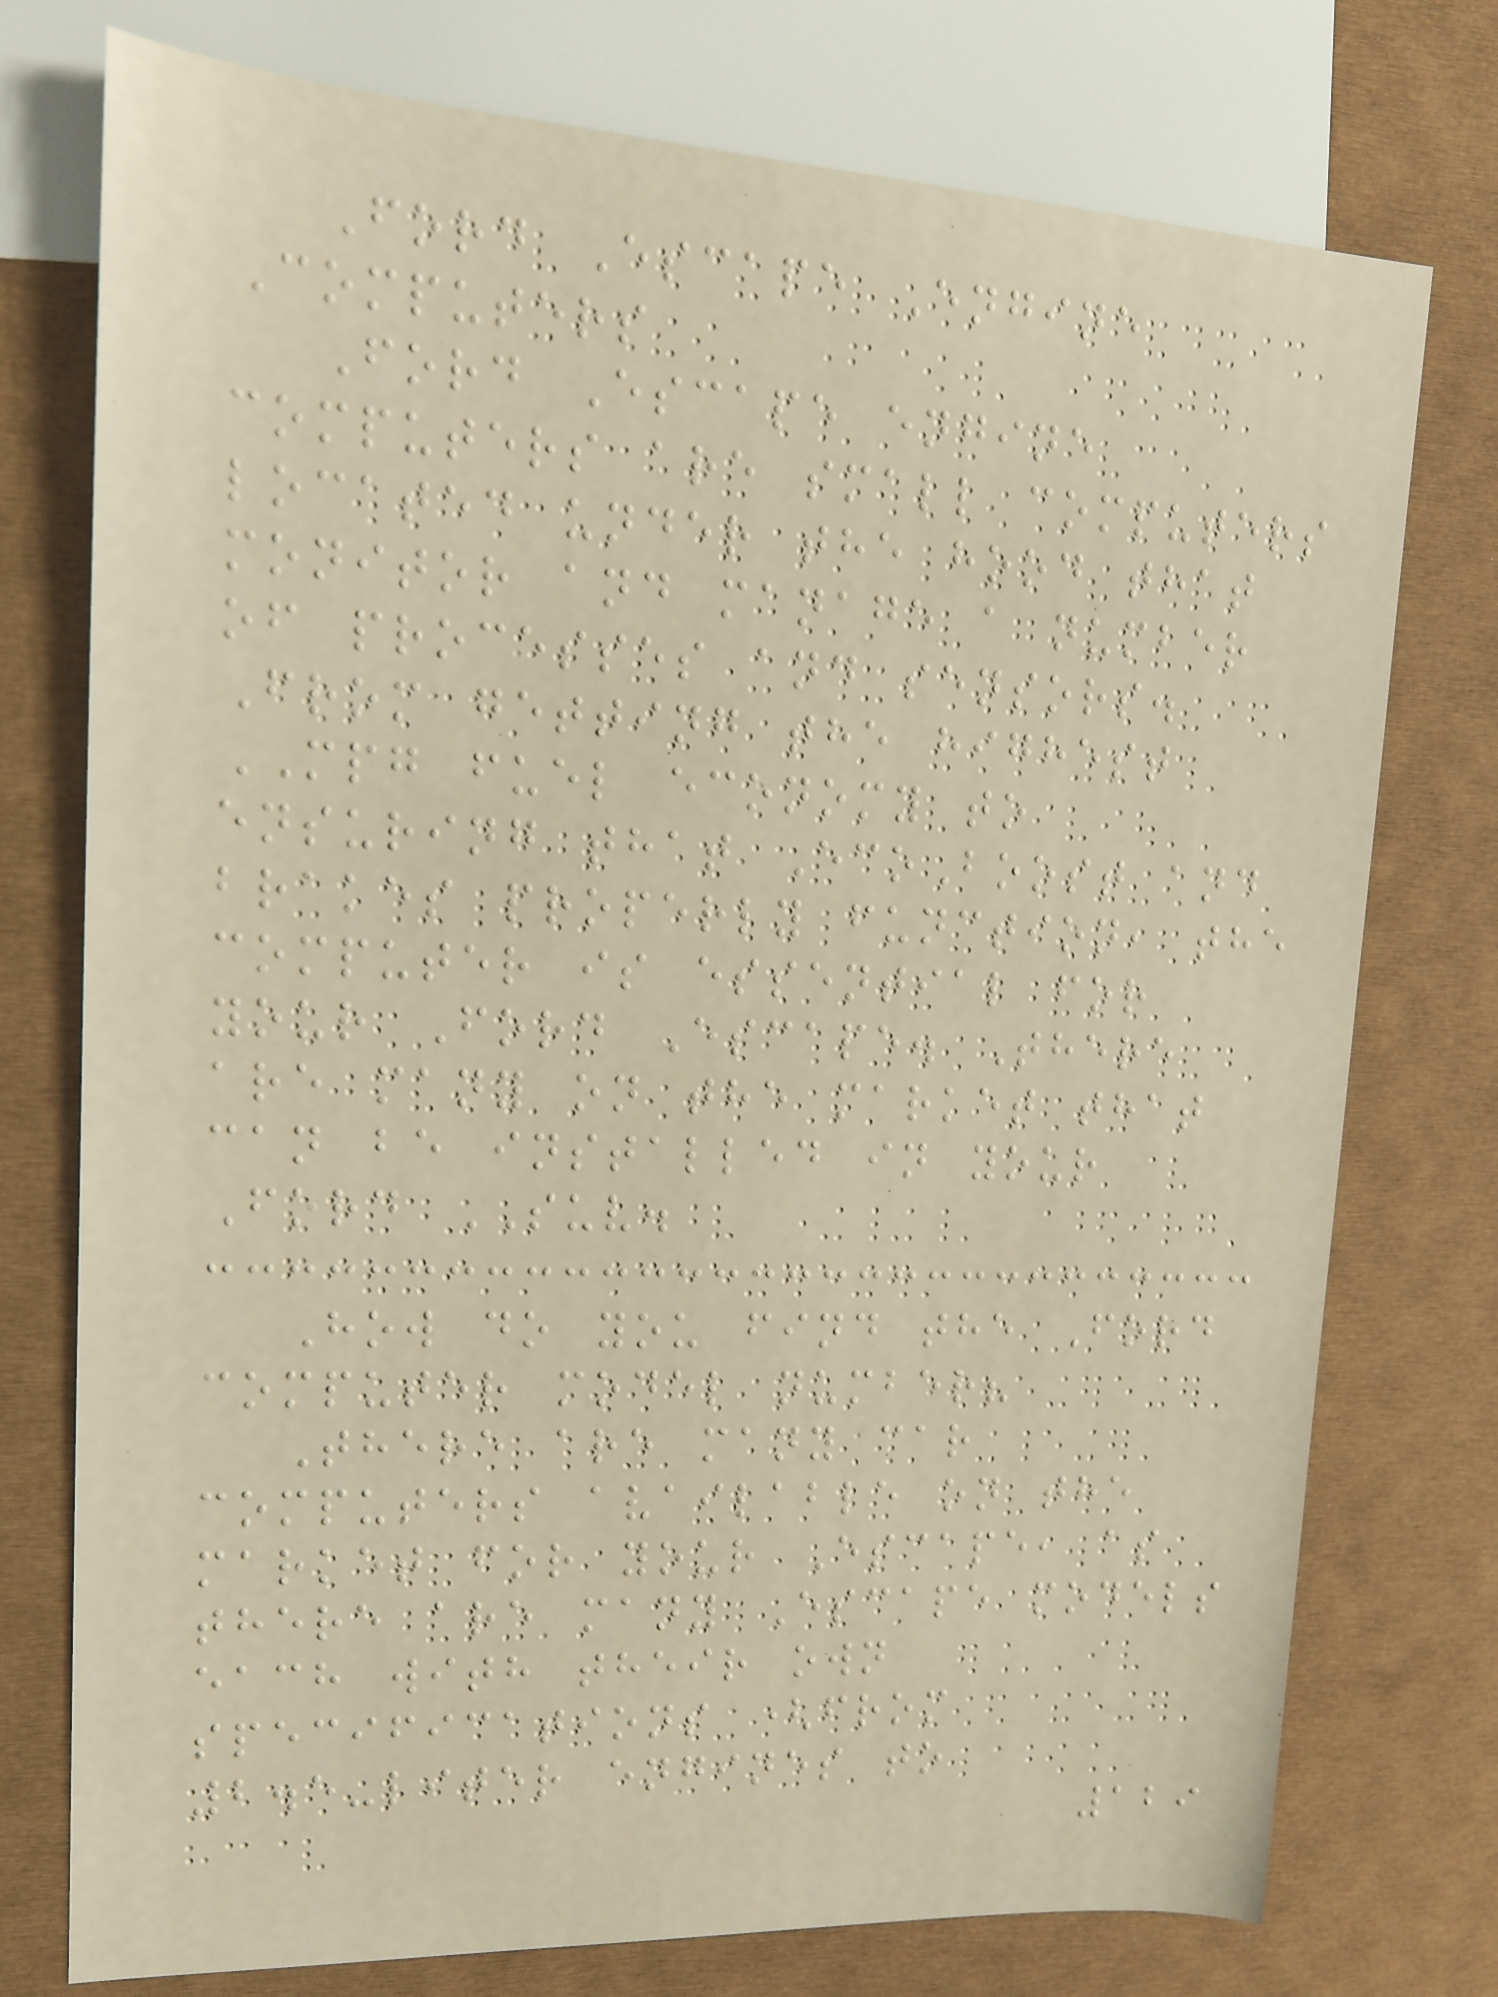Ford Escape Engine
Computers
Ford Escape engine
computers are small computers
located under the hood that
monitor and manage a number
of processes and sensors.
From getting the highest
MPG fuel economy to
ensuring that EcoBoost and
brakes properly function, the
computer is essential for
your Ford Escape. There
are many on the market that
can be installed in your
Ford SUV.
How do you find the Ford
computer model number?
There are many car
computers available on the
market for your Escape, as
there are many Escape models
each with their own
specifications (from
2.5-liter engines to
129
